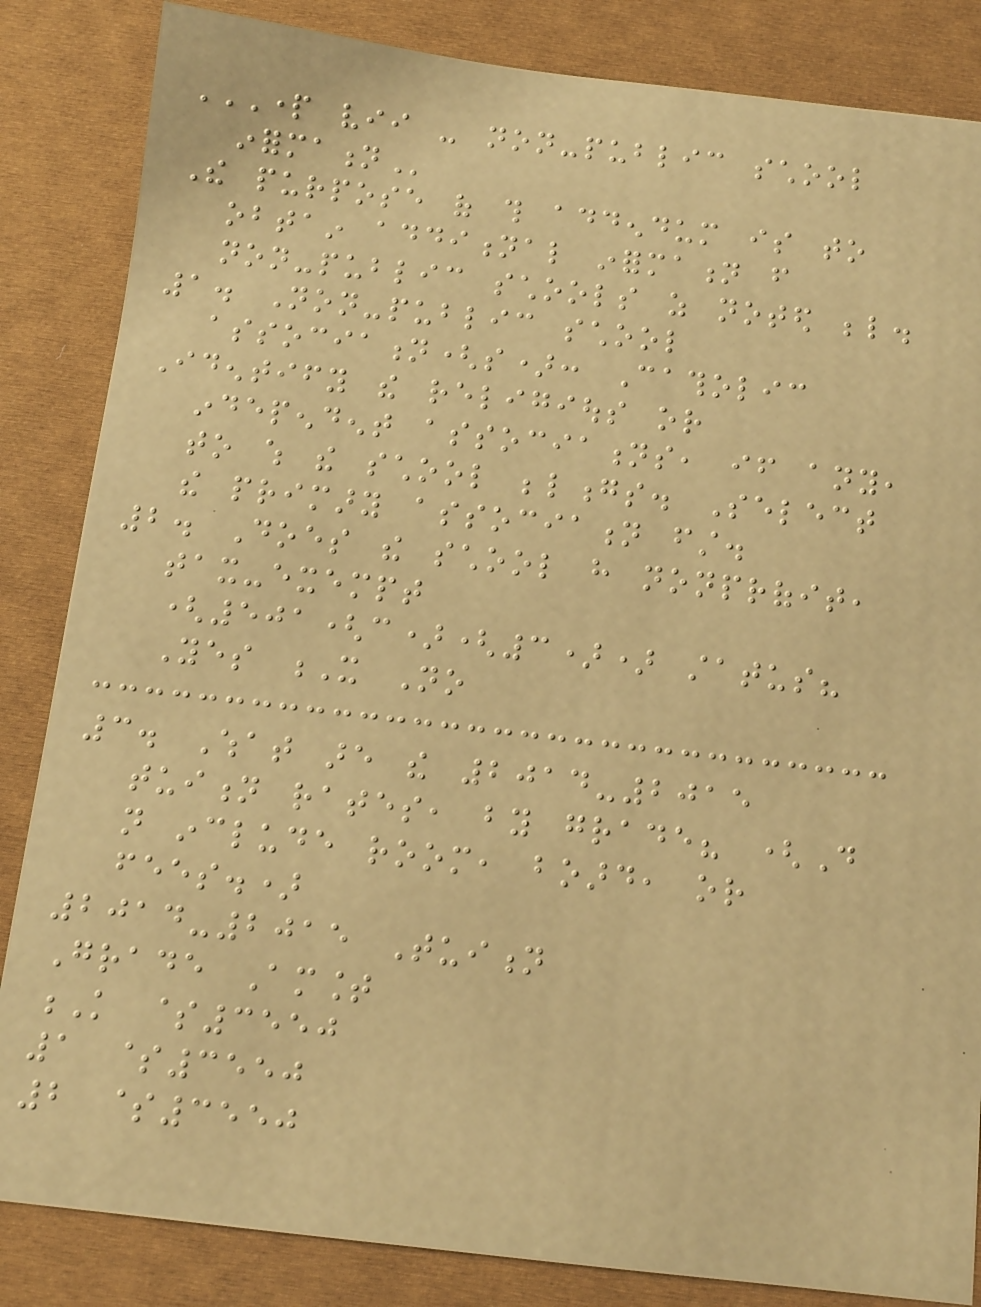PART VII - NON-PUBLIC SCHOOL
INFORMATION
The purpose of this addendum is to
obtain additional information from
non-public schools as noted below.
1. Non-public school
association(s): Catholic
Identify the religious or
independent associations, if any,
to which the school belongs. Select
the primary association first.
2. Does the school have nonprofit,
tax-exempt
(501(c)(3)) status?
Yes X No
3. What are the 2014-2015
tuition rates, by grade? (Do
not include room, board, or
fees.)
2014-2015 Tuition
Grade Amount
K $3550
1 $3550
2 $3550
